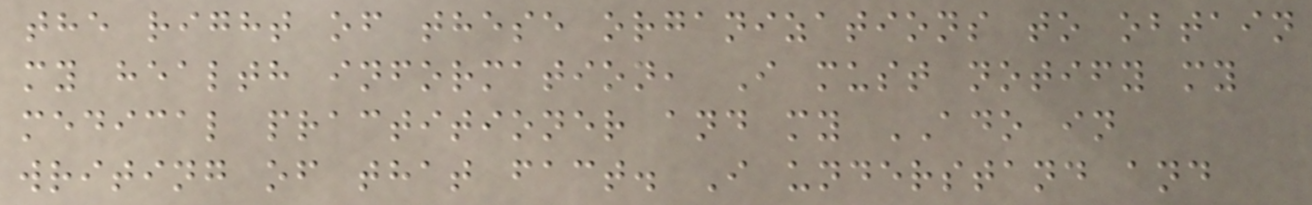the right of these organizations to obtain
my health information, I must notify my
medical practitioner and my ADO in
writing of that fact. I understand and
